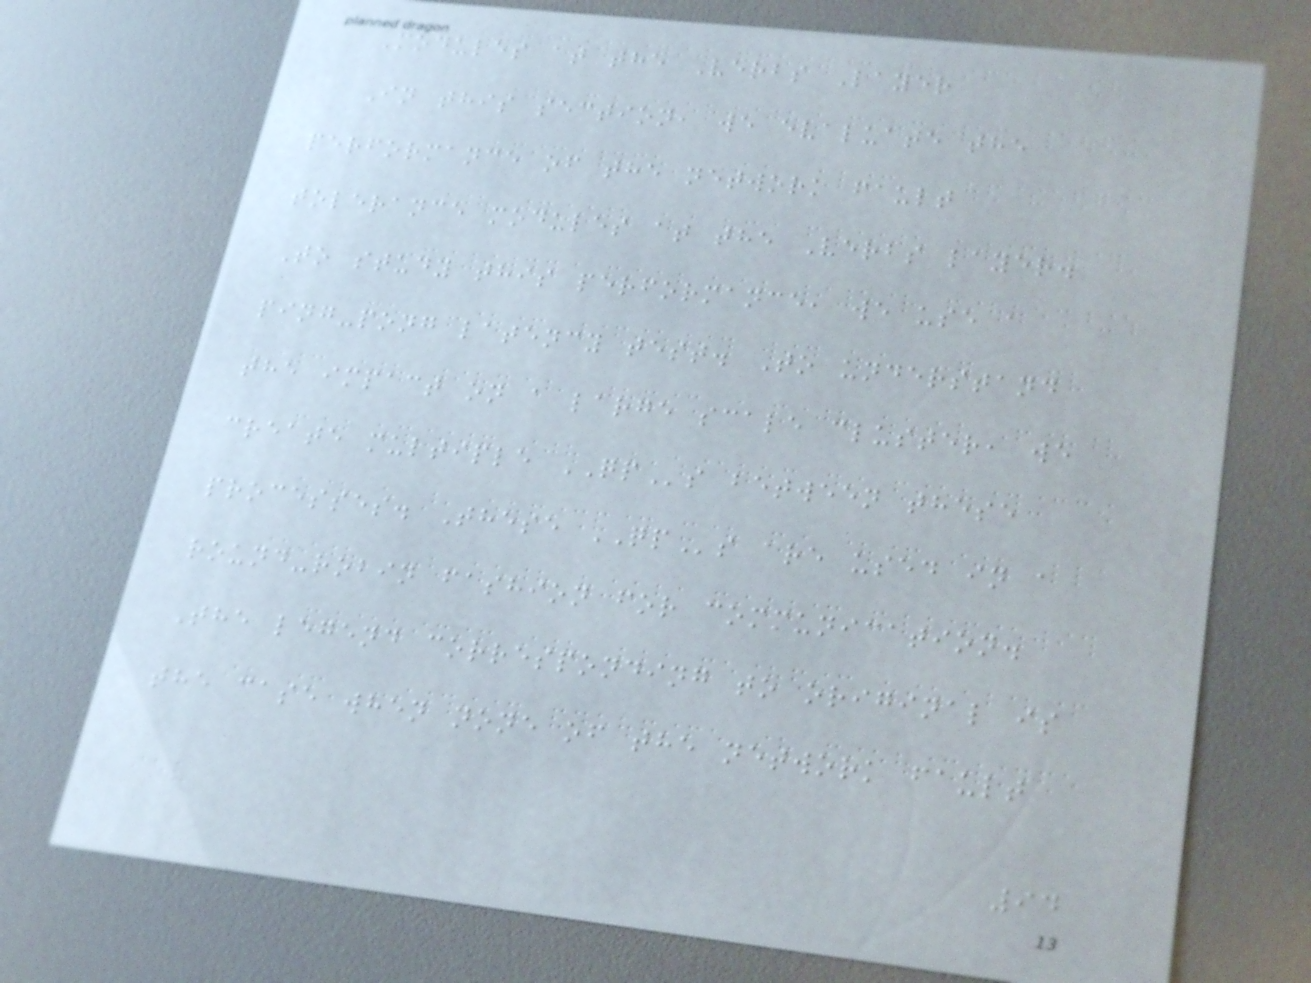Modules at the Verbs Layer
In this section, we evaluate the
performance of the network fault
tolerance modules at the Verbs layer.
To study this performance, we use a
ping-pong latency test. To understand
the impact on a large scale cluster, we
create multiple QPs between these
processes. These QPs are used in a
round-robin fashion for communication.
The legend corresponding to original is
the case when none of the network fault
94
